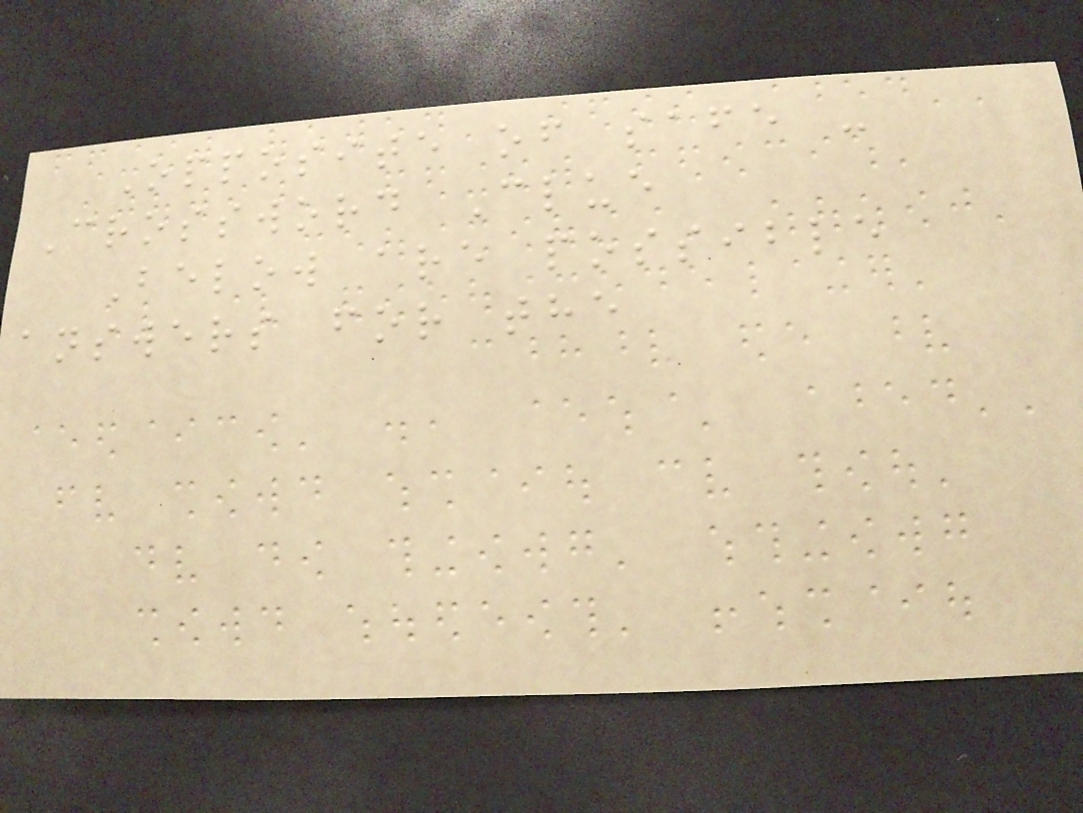Opposite of safe -
Crossword Clue
Below are possible
answers for the
